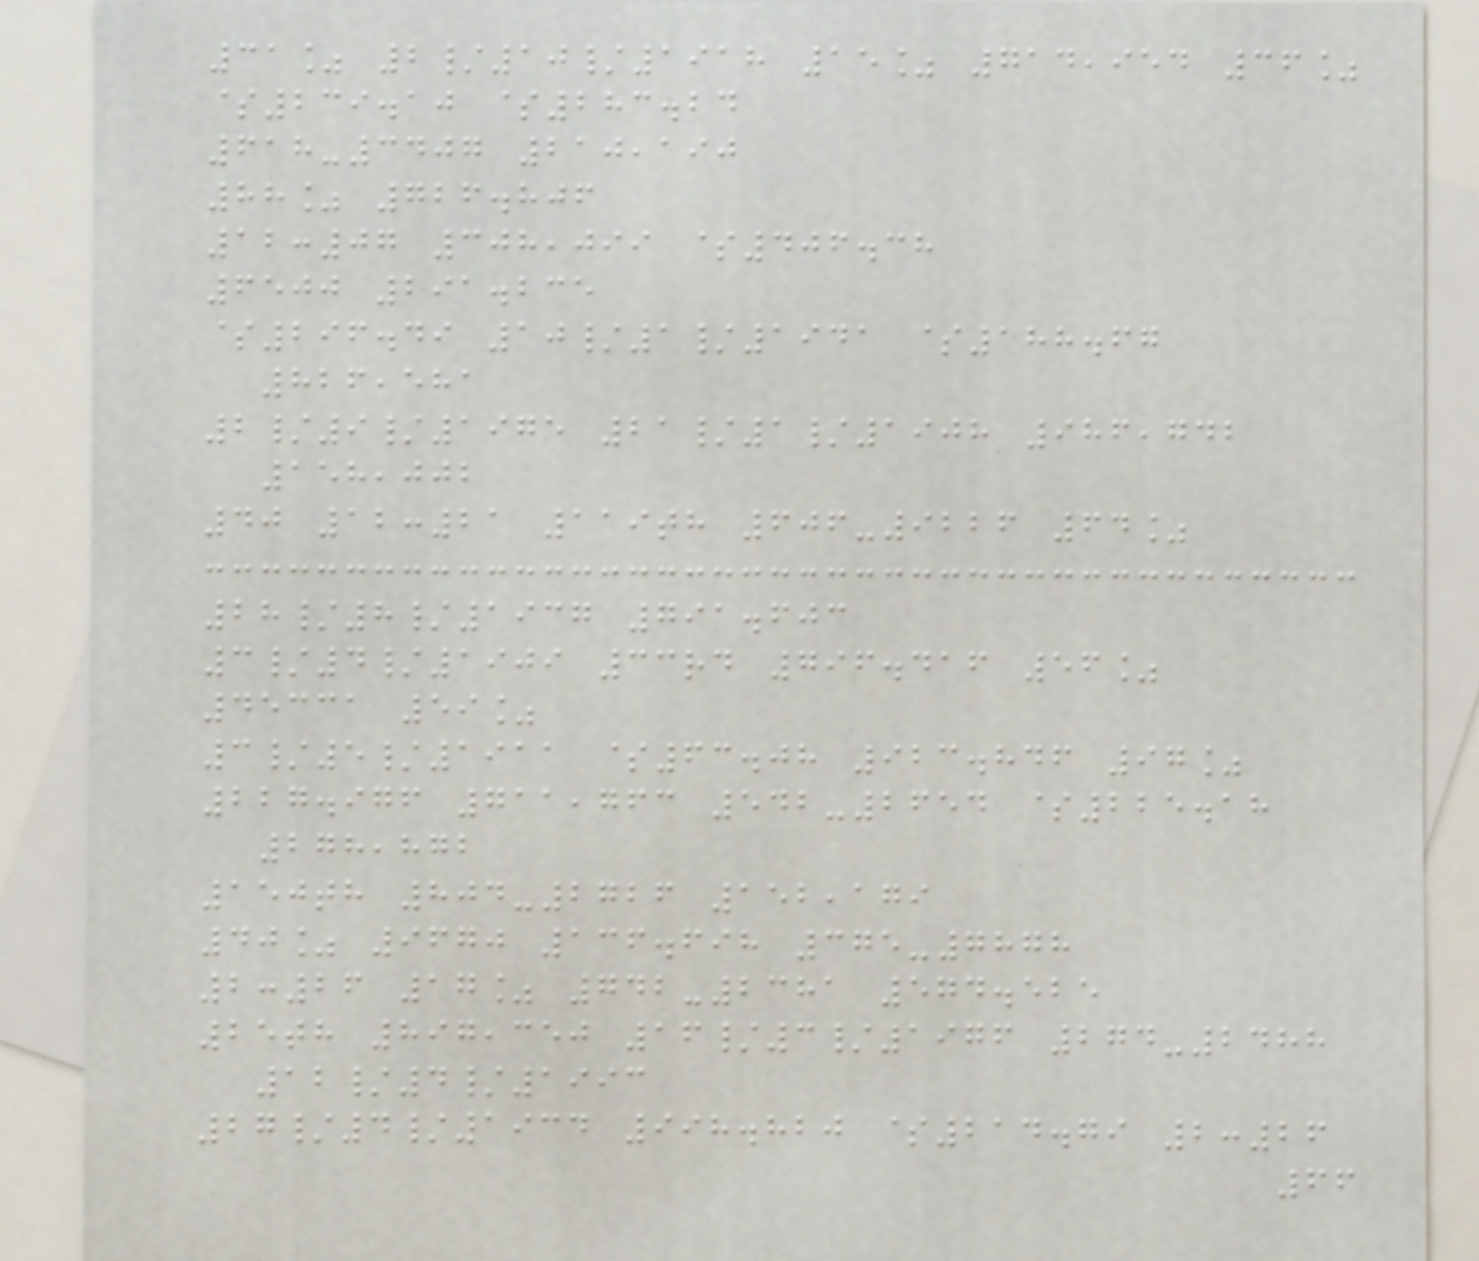31% 2/10/1918 15% 714,954 36%
$239.10 $283.24
618-3407 210,190
88% 726.806
12:07 308,099 $406.38
6500 291.235
$296.49 10/1/1941 $188.67
826,581
2/9/1975 21/1/1908 986,742
158,002
40 12:21 119th 606-9226 64%
28/8/1937 791.603
3/4/1909 33rd 796.416 56%
45331 59%
3/5/1911 $63.08 923.846 97%
227.976 711,763 542-2654 $225.18
278,872
150th 804-2726 152,179
40% 9670 136.698 375-7878
2:26 17% 742-2381 574.525
25th 897,350 16/3/1976 274-2488
12/4/1993
27/4/1934 998.820 $214.79 2:26
66
